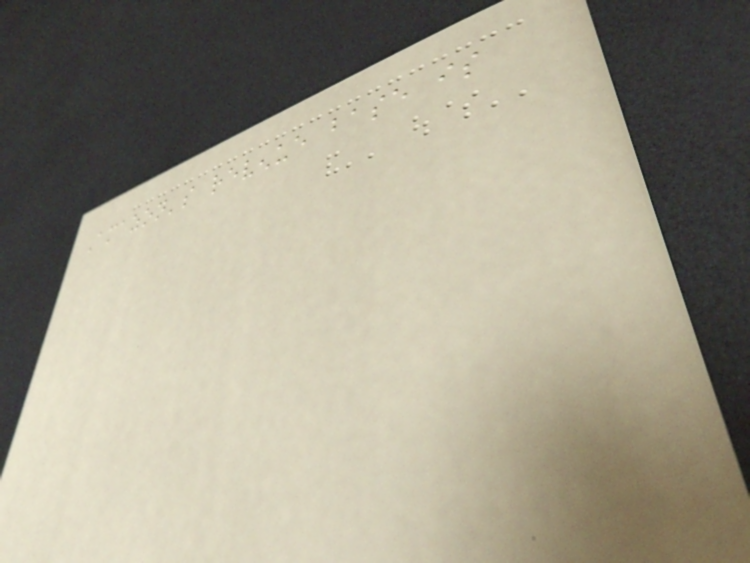Amazon's revenue base is
